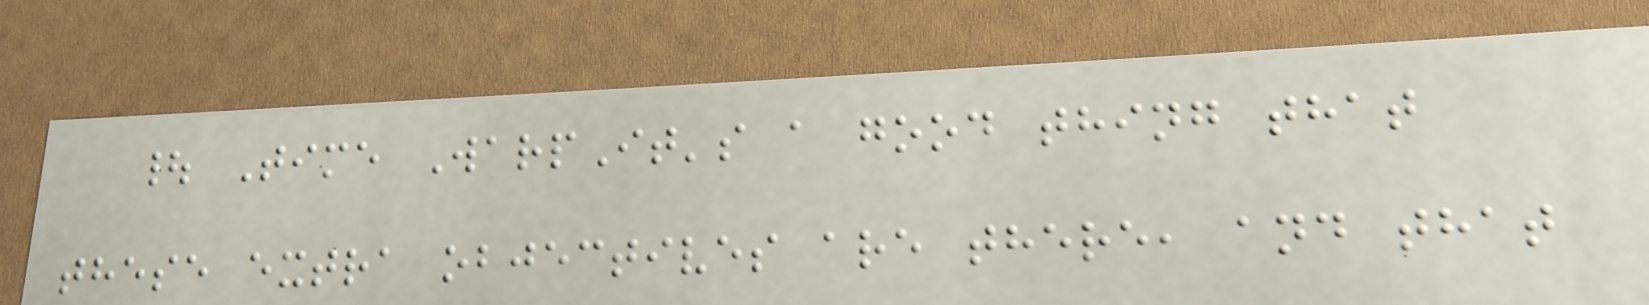| Time WarpIt's a good thing that
these extra objectives are there, and that
